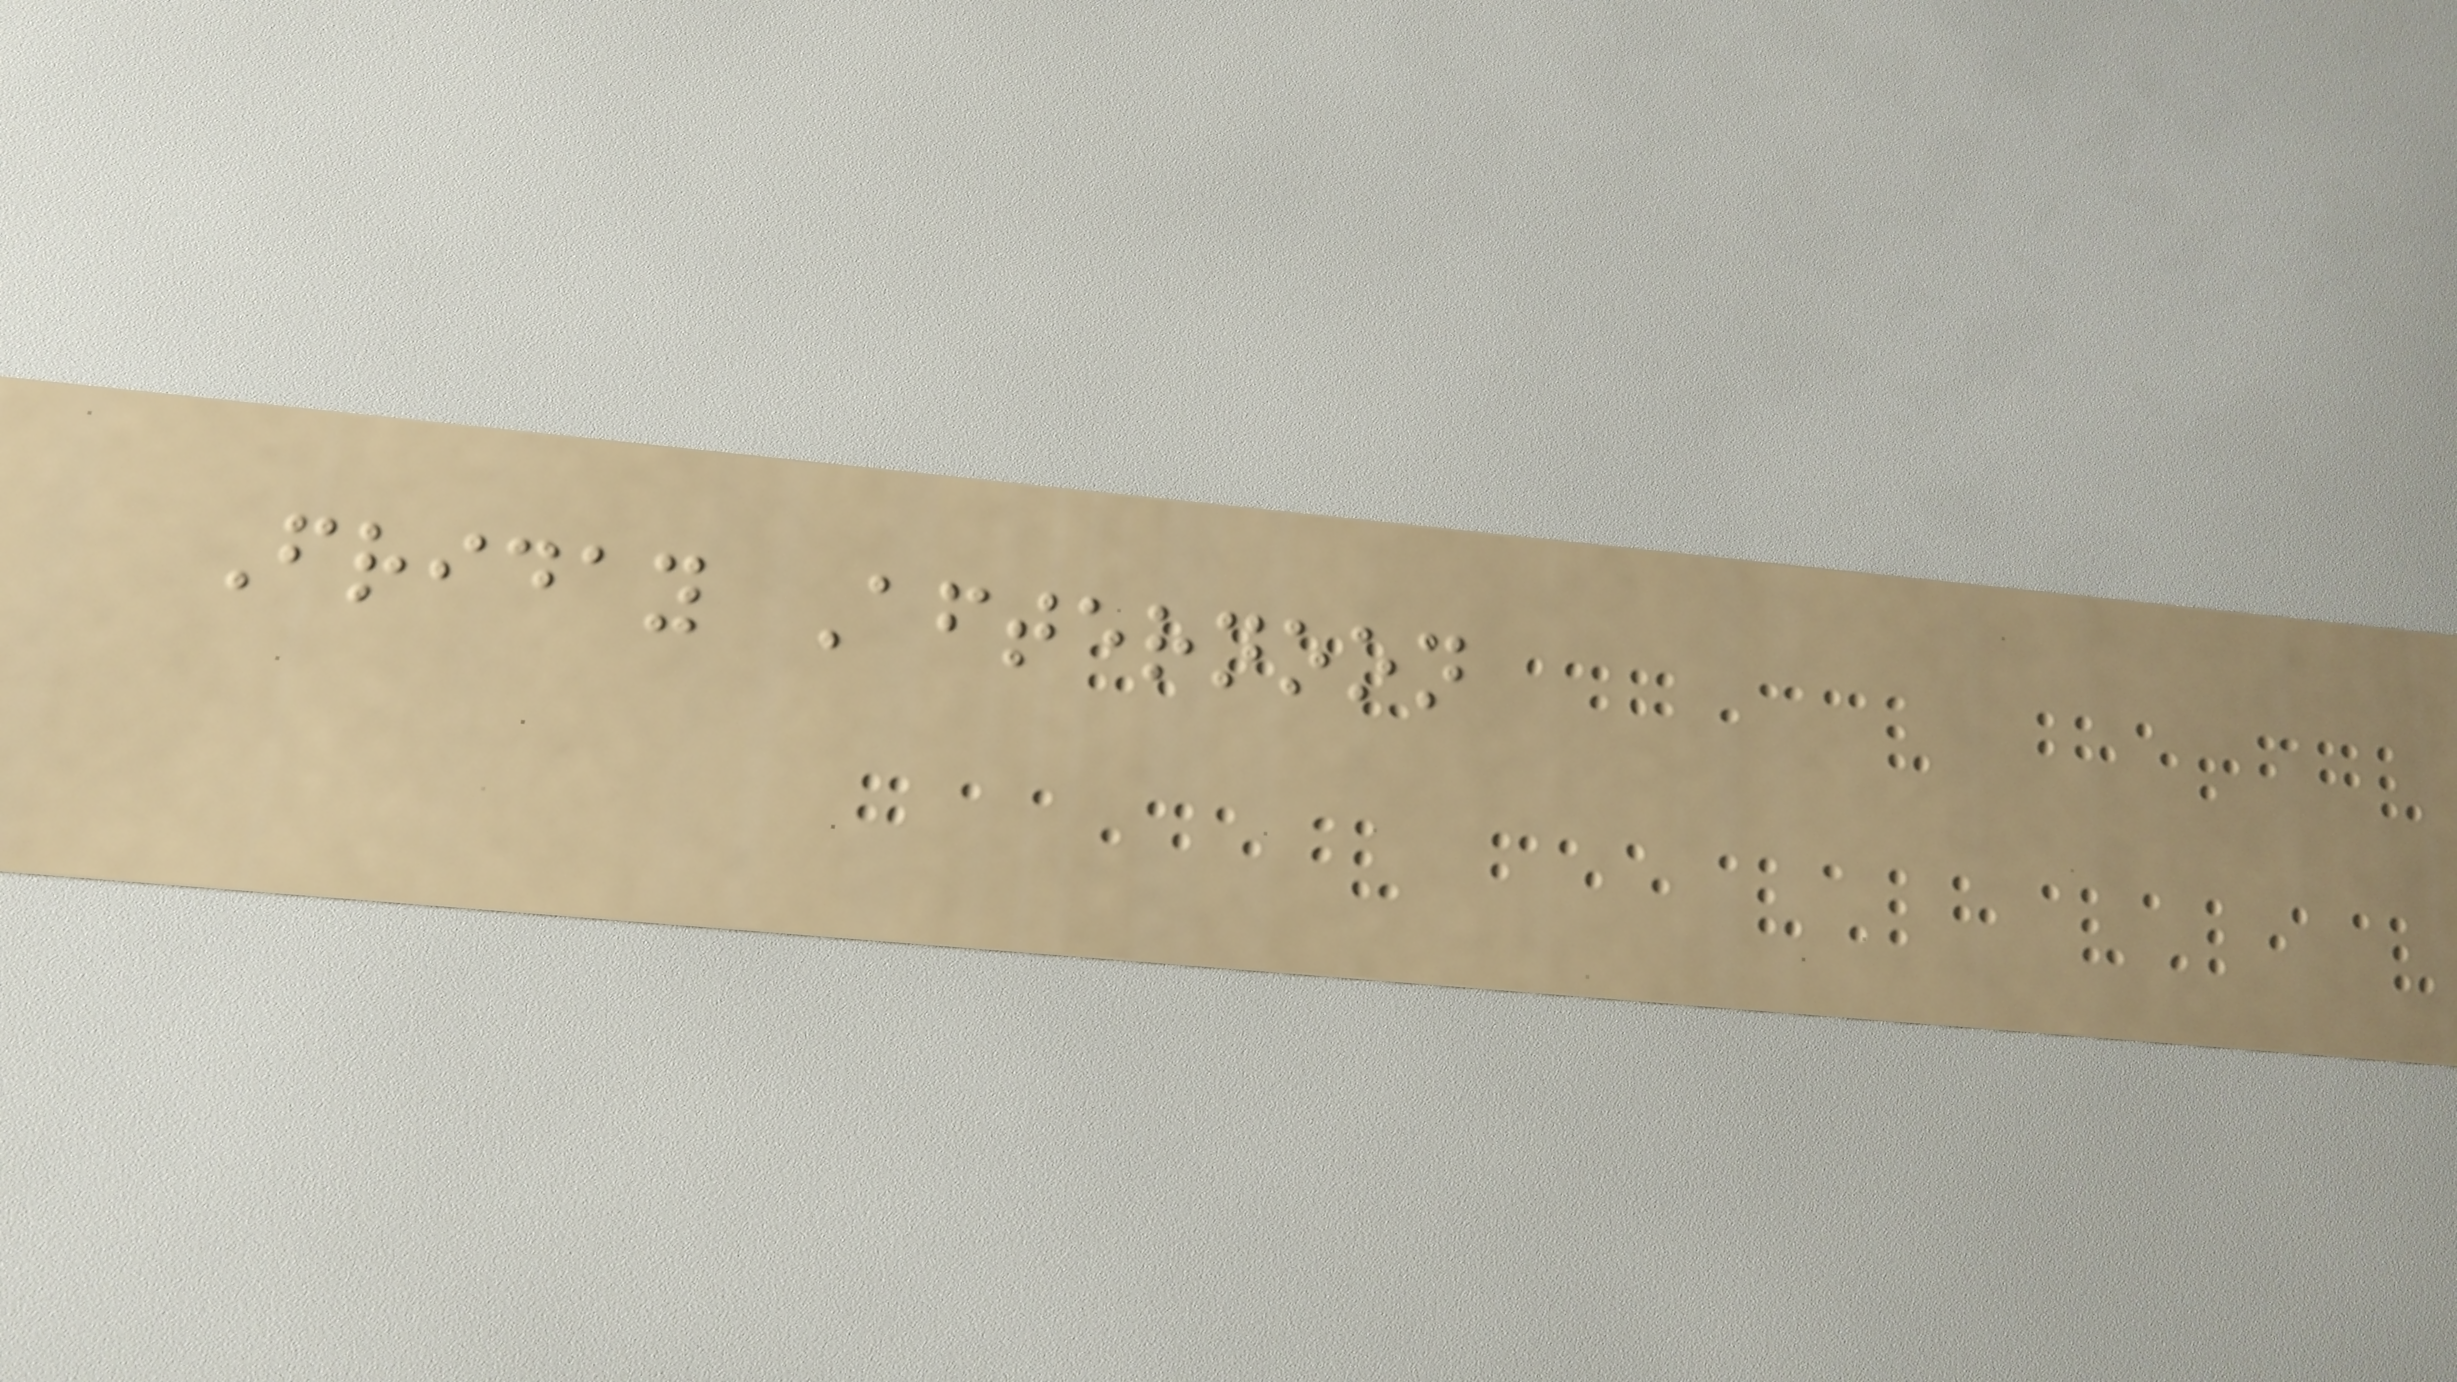Friday Afternoon
